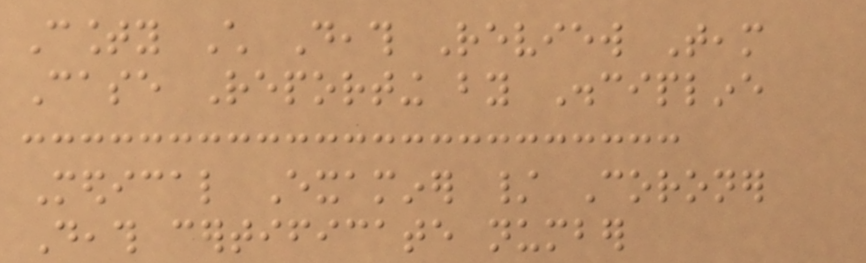County Child Death Review Team
Case Reporting by Discipline
Medical Examiner / Coroner
Death certificate number
